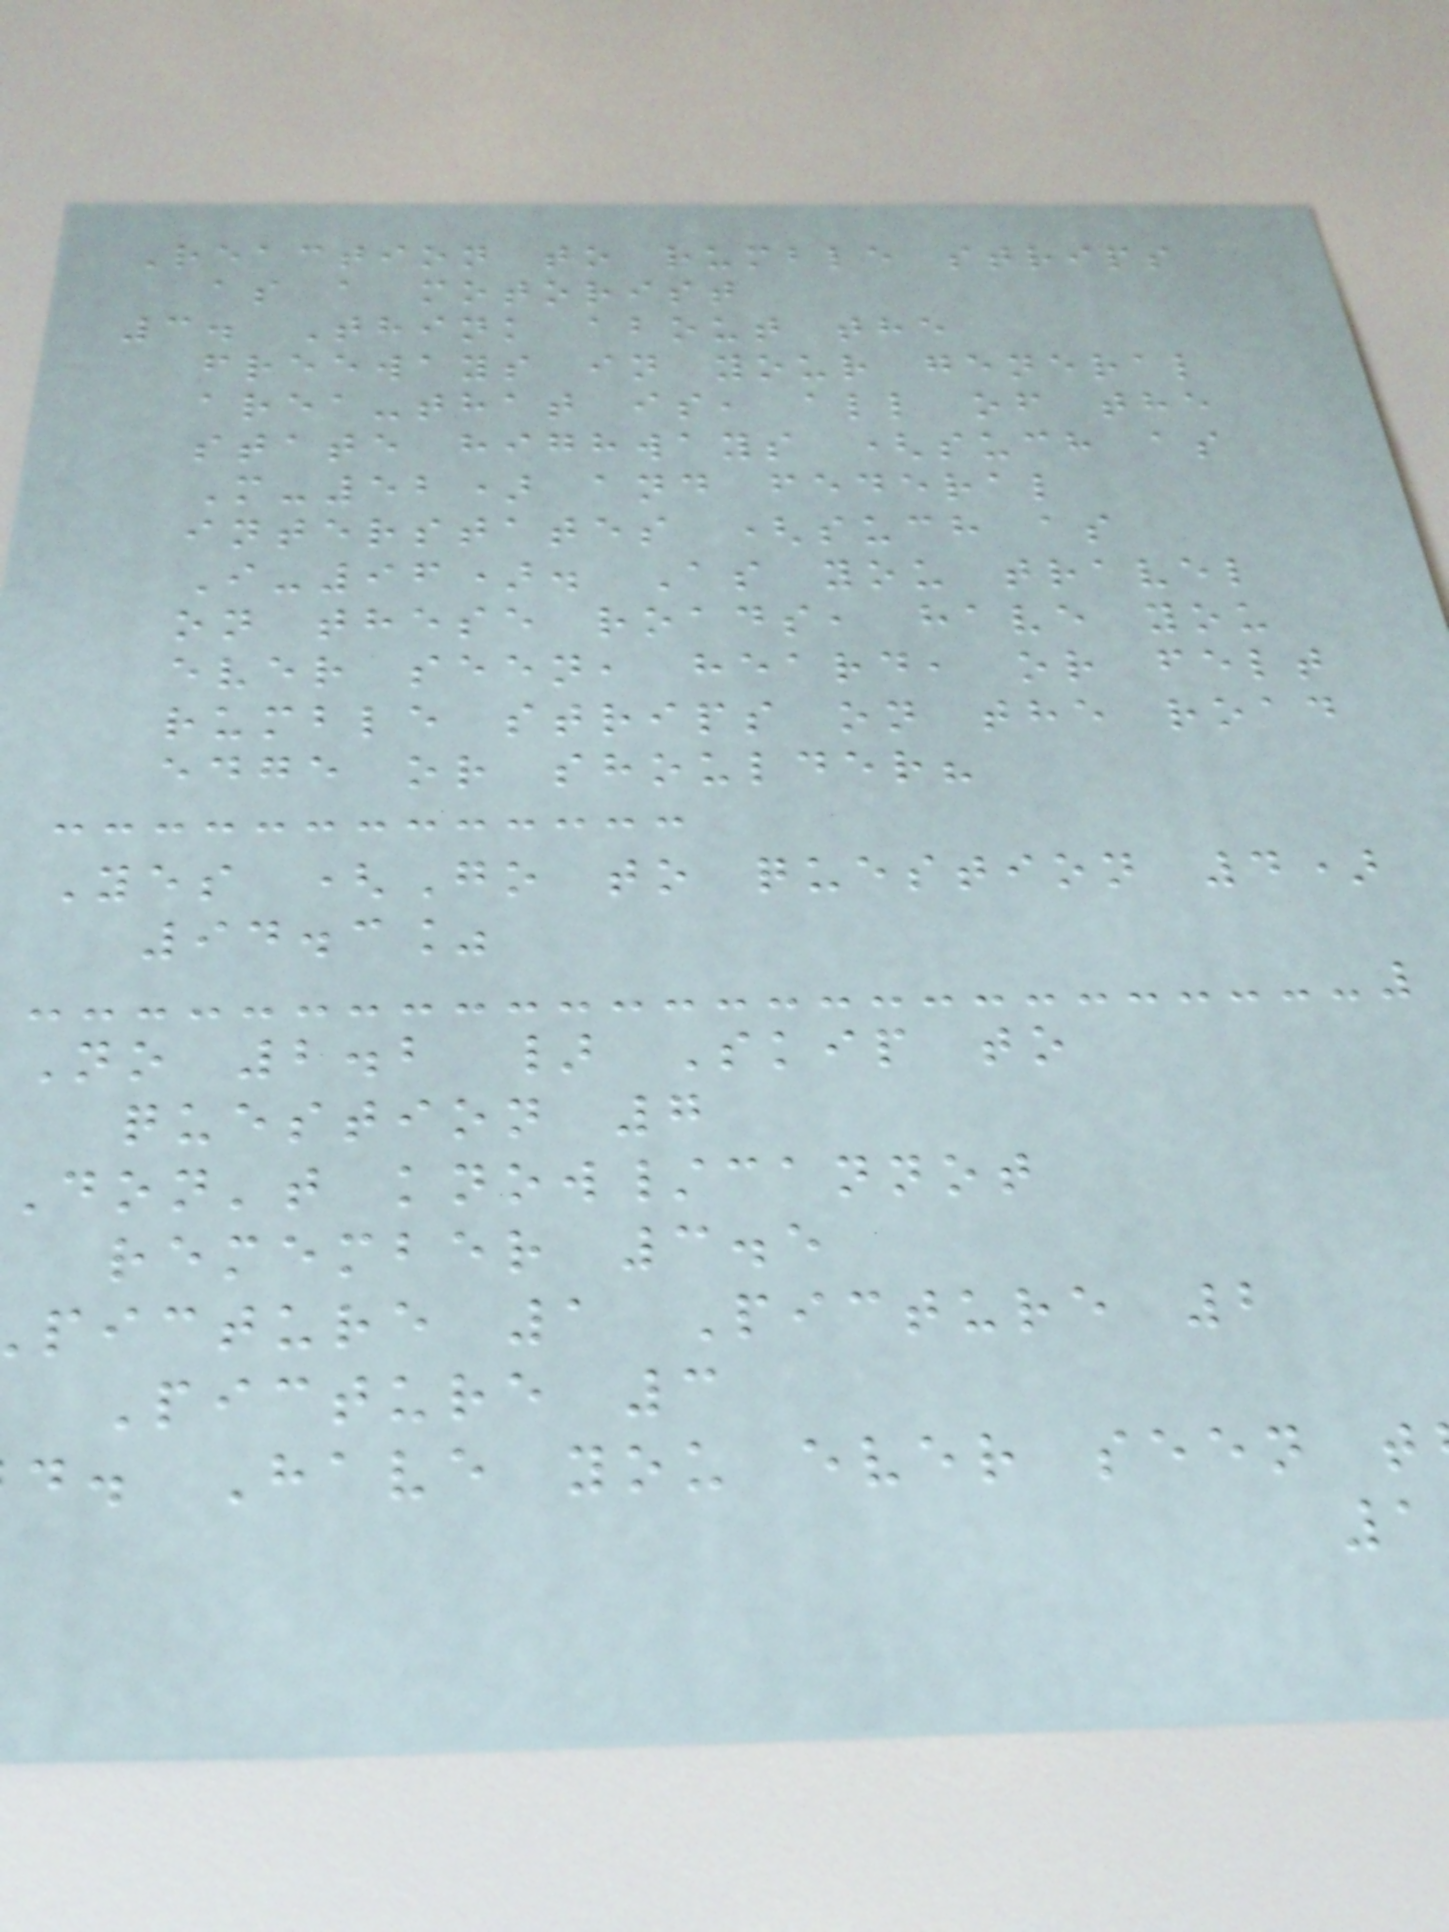Reaction to rumble strips
as a motorist
3. Think about the
freeways in your general
area-that is, all of the
state highways (such as
M-52) and federal
interstates (such as
I-96). As you travel
on these roads, have you
ever seen, heard, or felt
rumble strips on the road
edge or shoulder?
Yes (Go to question 4)
94.3%
No 2.2 } Skip to
question 7
Don't know/cannot
remember 3.5
picture 1 Picture 2
Picture 3
d. Have you ever seen t
